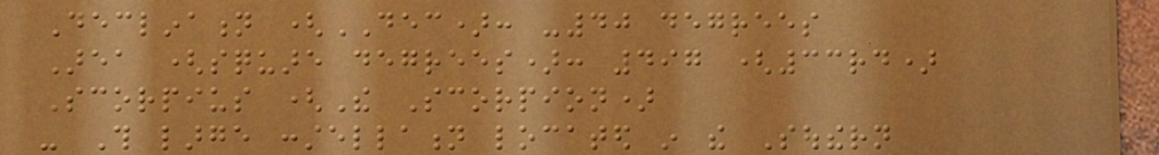Declination (DEC): -40 degrees
Area (square degrees): 497 (33rd)
Scorpius (The Scorpion)
- This large constellation located in the Southern
